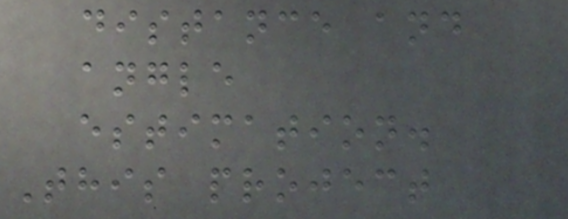distance and
angle
estimation.
This project
